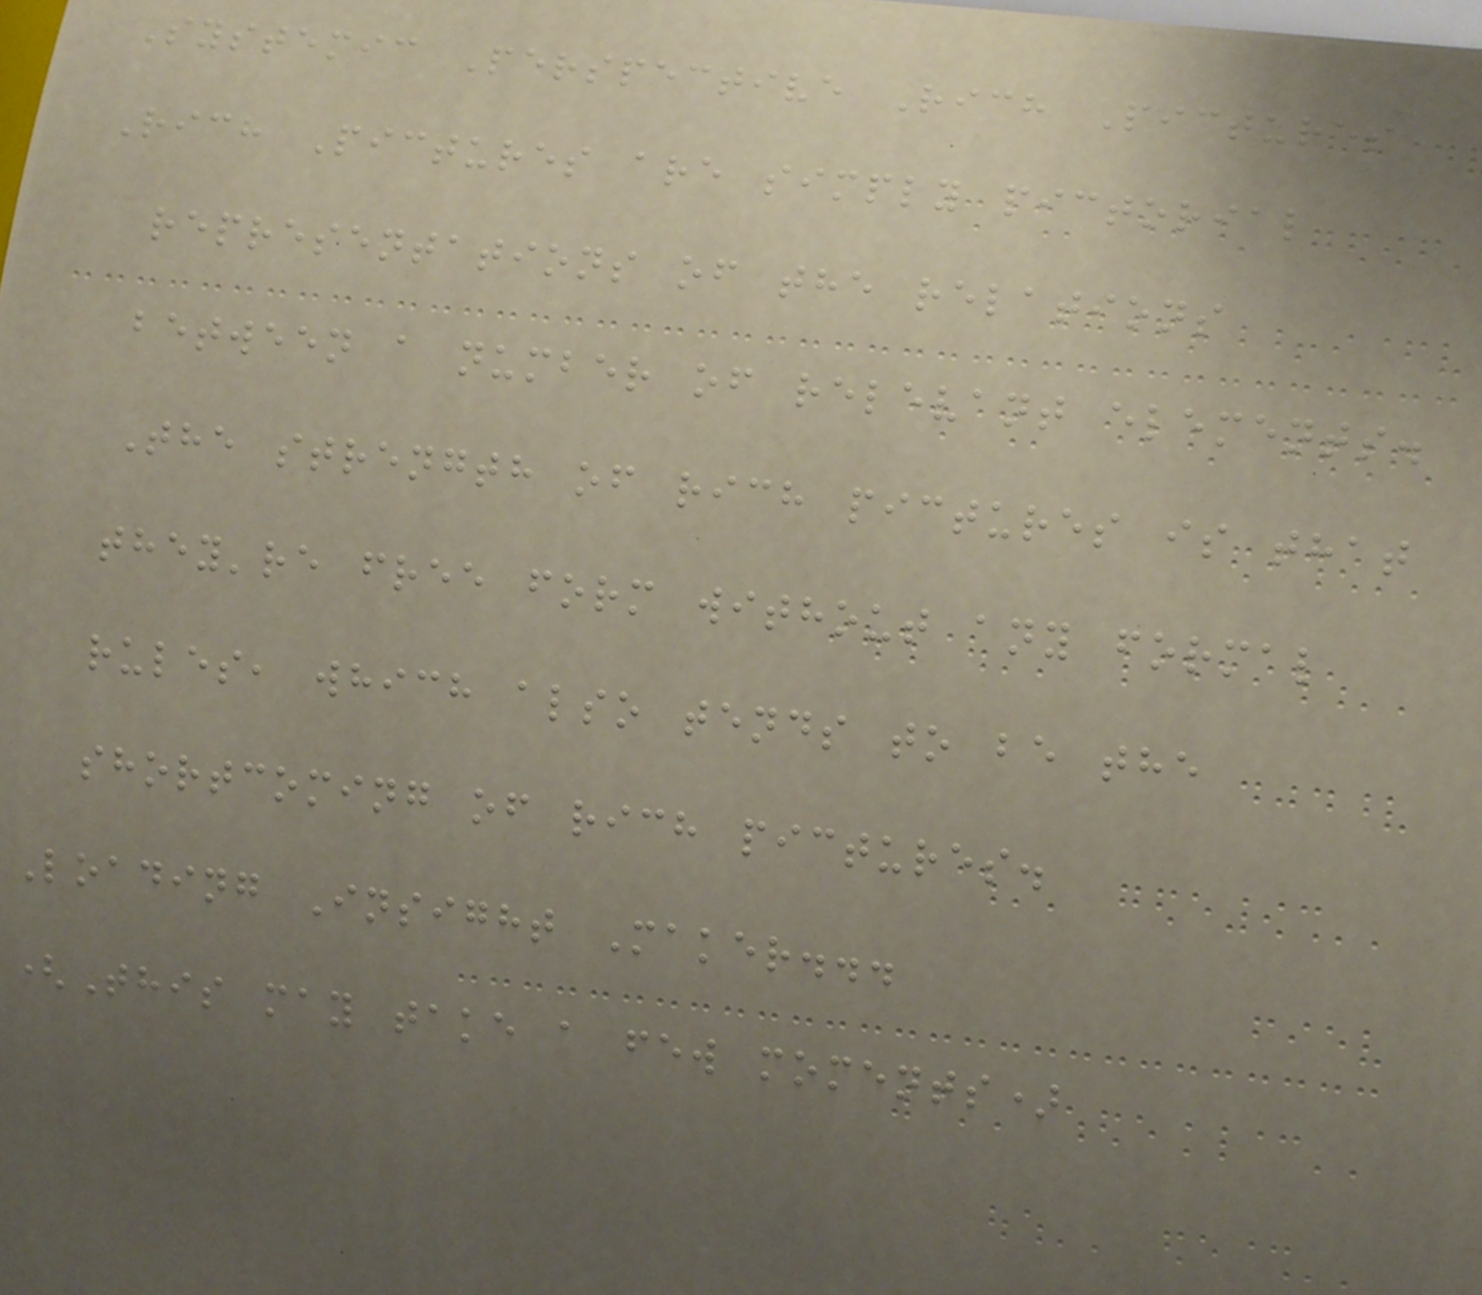Systemic Perspective Rich Pictures
Rich Pictures are simply pictorial
representations of the relations
between a number of relevant elements.
The strength of rich pictures is that
they're free form without any formal
rules, which also tends to be the
shortcoming of rich pictures.
Loading Insight Maker...
(This may take a few moments)
